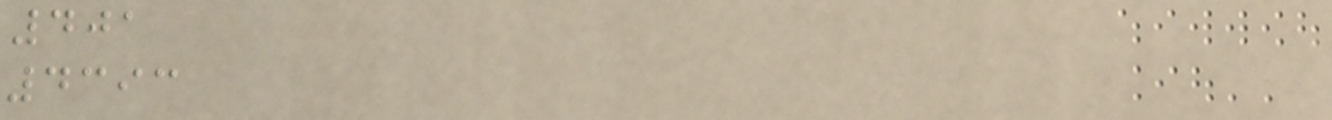401
4393
